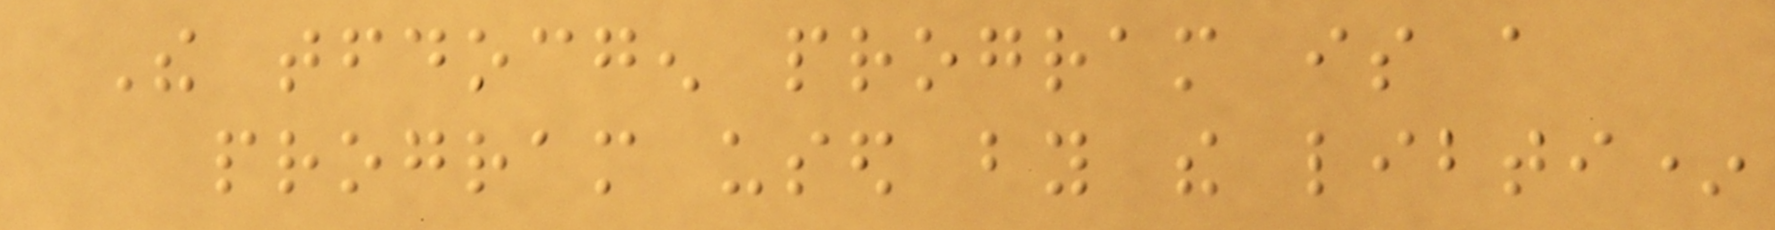The tfdocgen program is a
program used by the libti*
